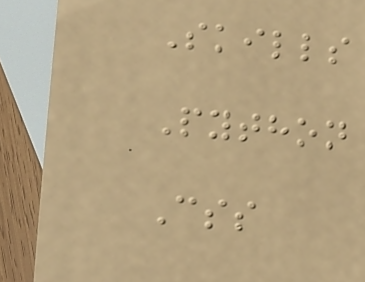Skills
Python
Css
